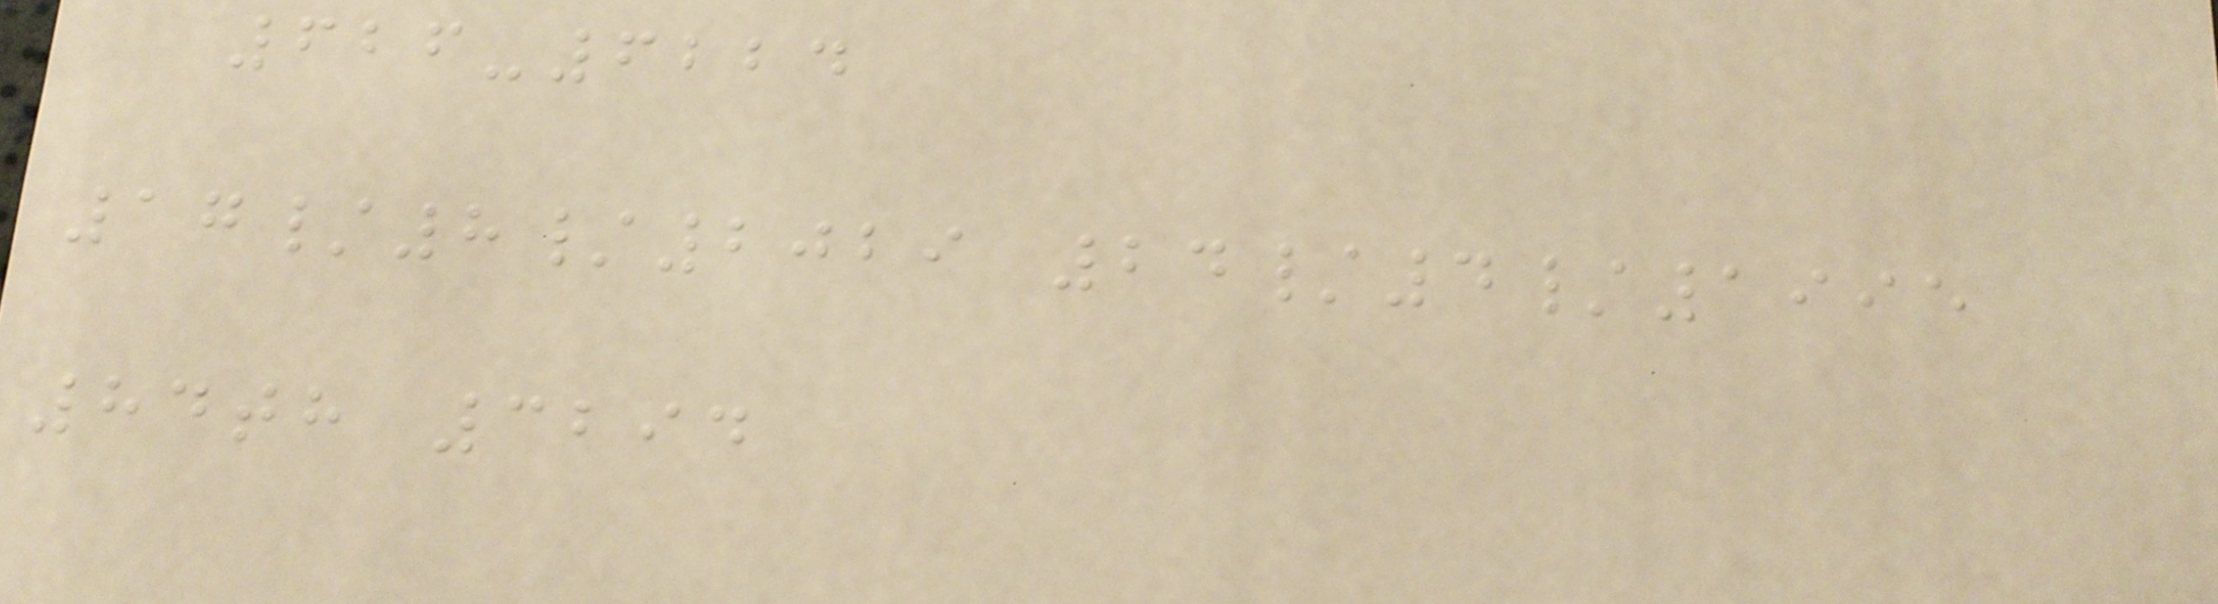626-6224
17/8/2029 24/4/1995
84th 3294
